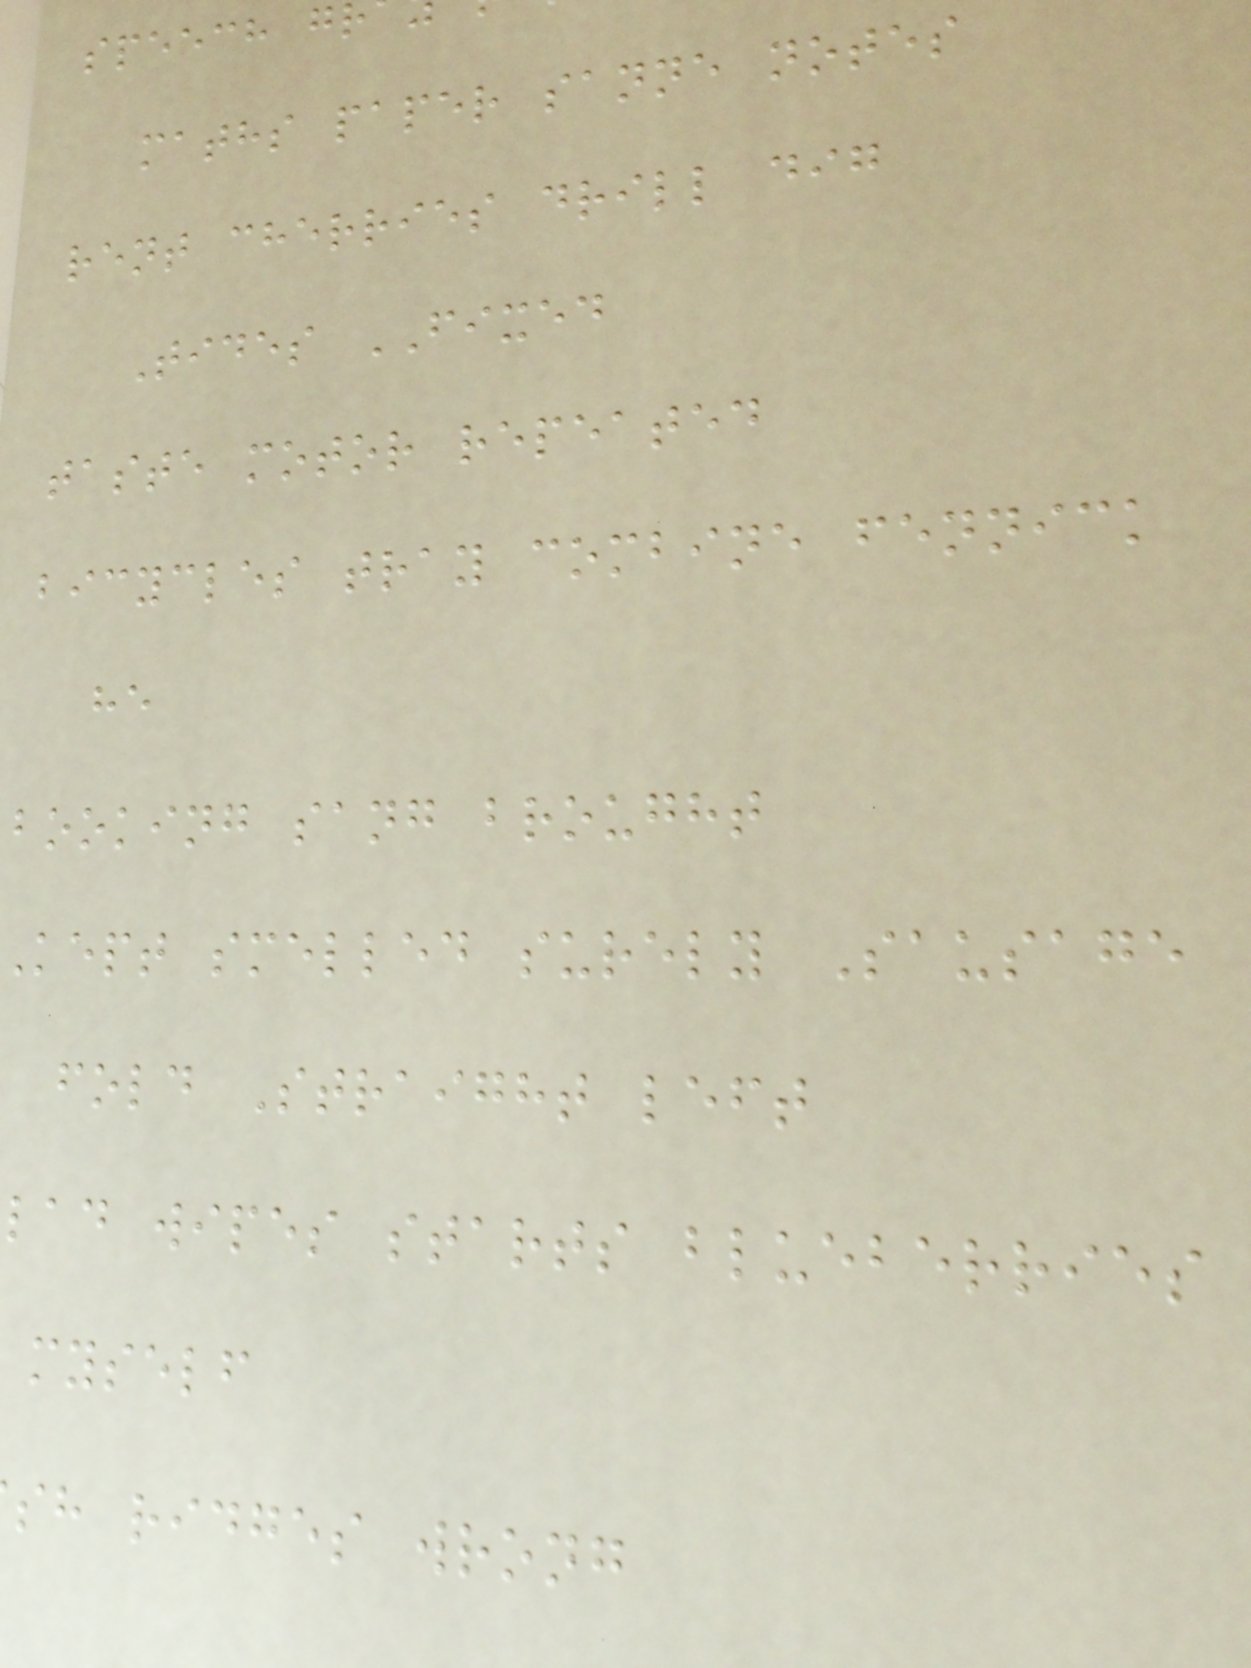speech g
maths paper sanne notes
rent cherries drill dig
Tides FIXED
taste motor repeated
bicycles tray combine fennick
he
booking sang brought
kept smelled surely Sausage
fold Straight left
lad wipes starts blueberries
myself
sh ridges wrong
